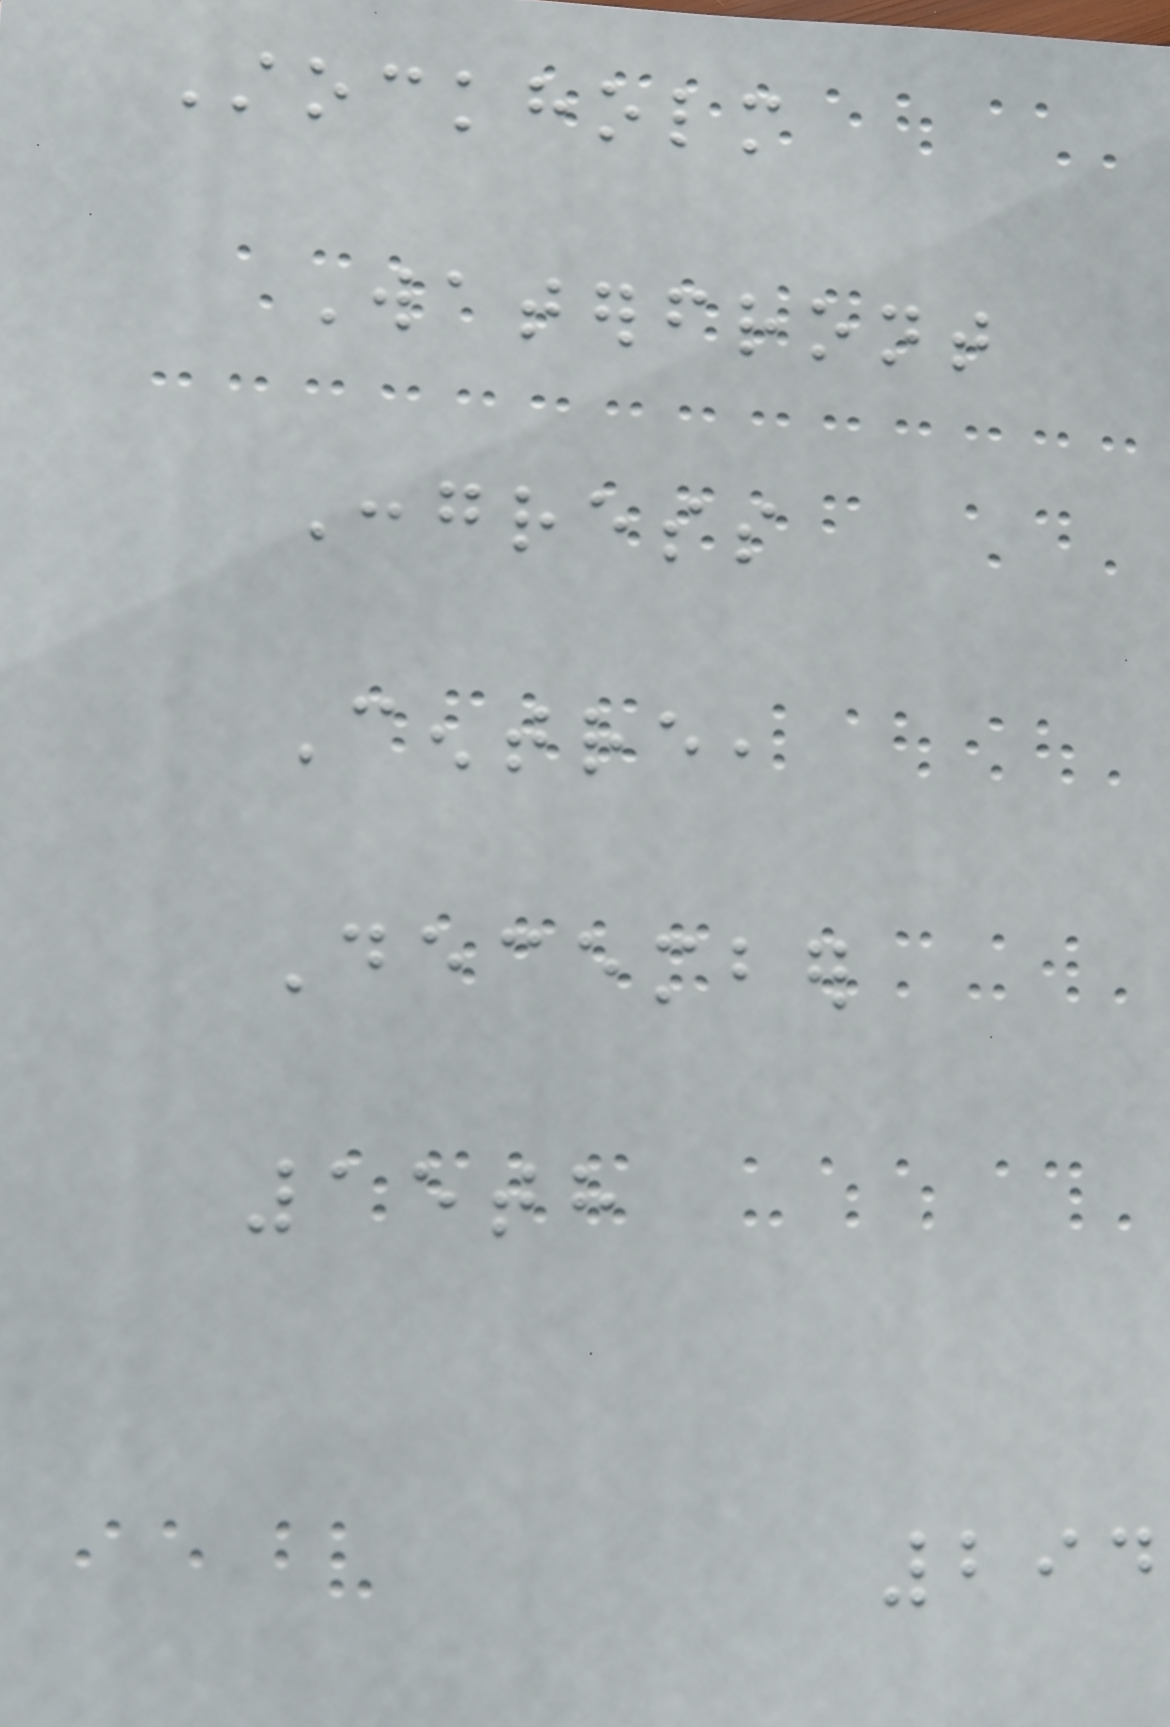Stockholm
Waterfront
Congress
Centre,
December
15th
294
